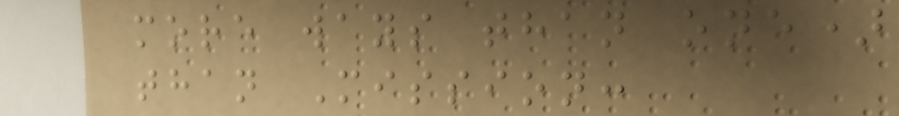more ways than one)
than Mission:
